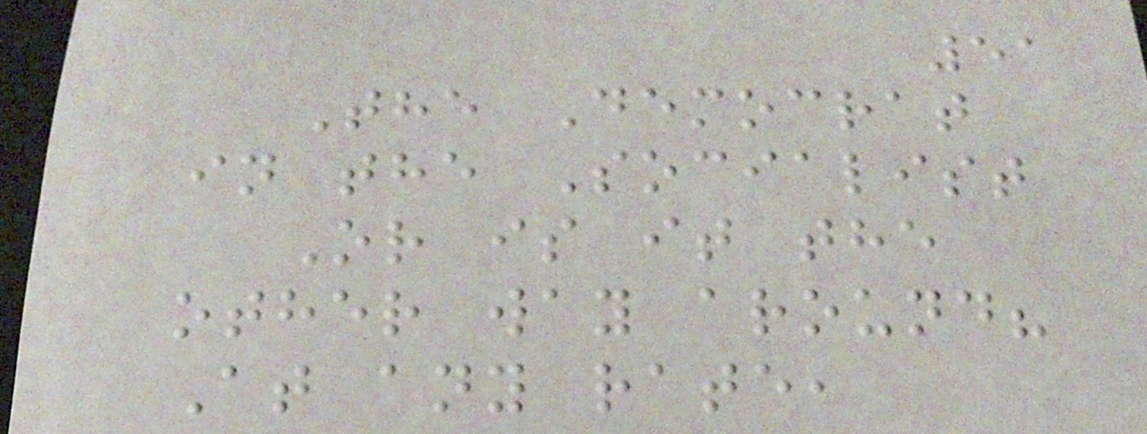51
The Democrat
in the Socialist
Or is it the
other way around?
At any rate,
